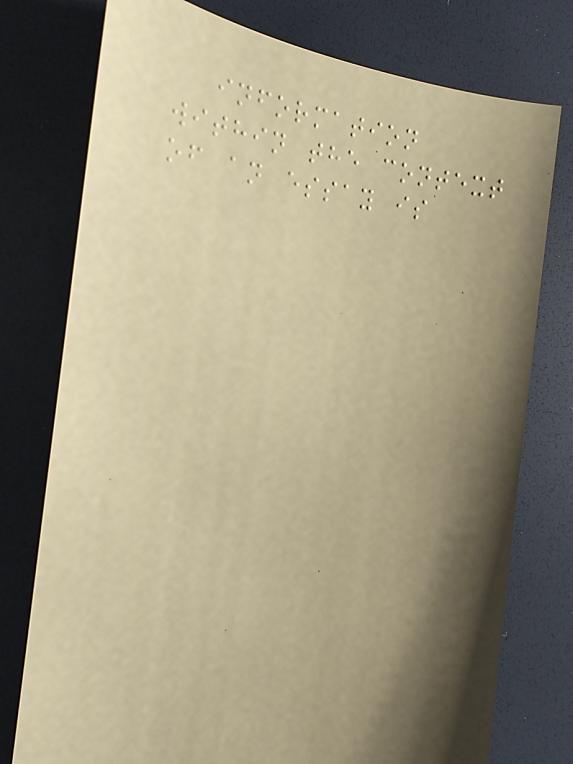information
within the context
of an essay is
